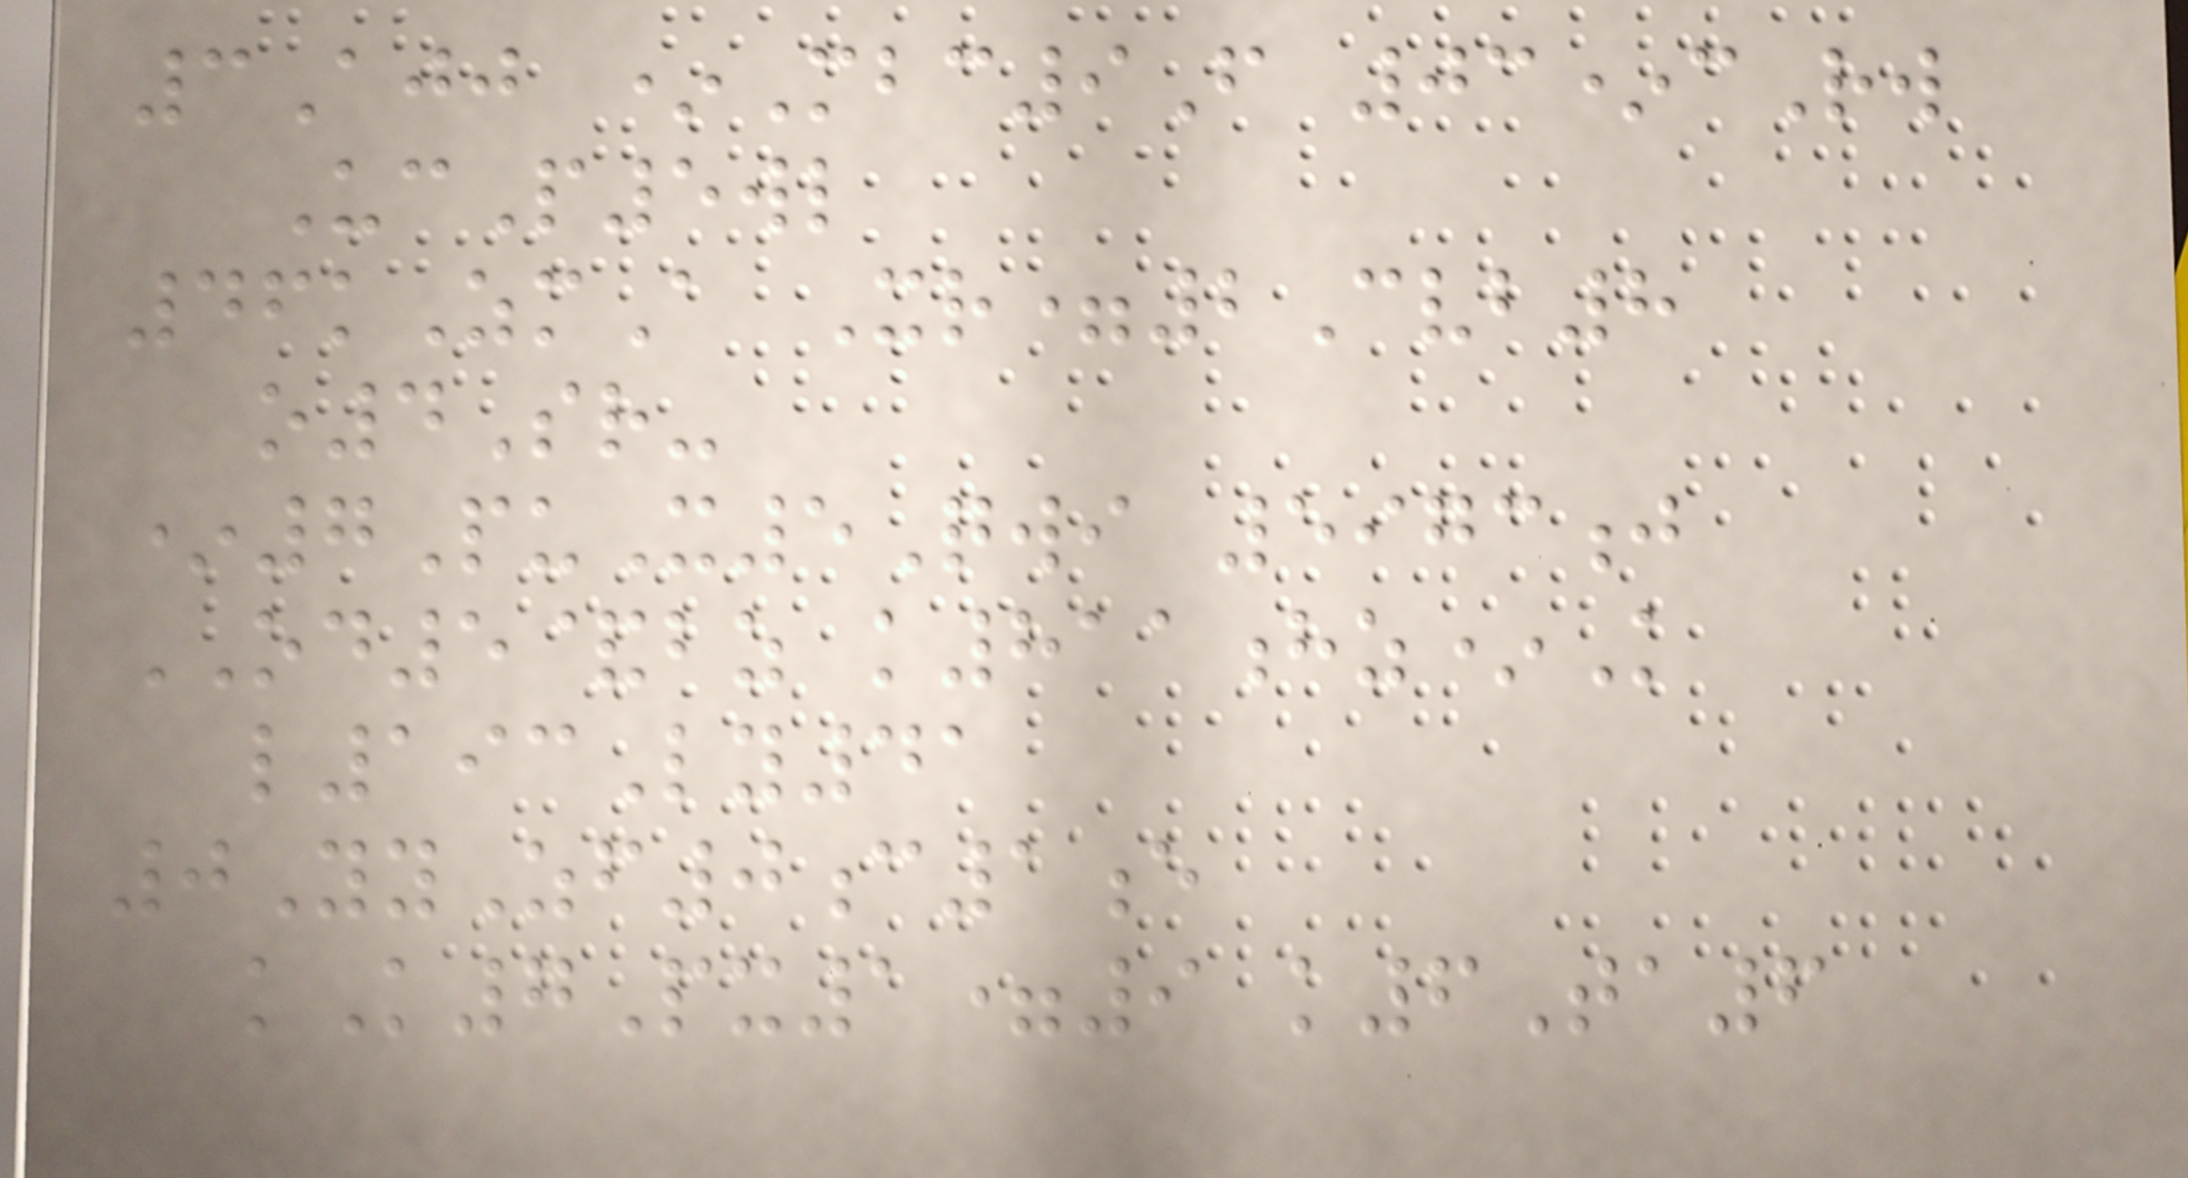3Ajj *Mbc9F 03*cRw
UcP5wl
46kZmA Xr=2Cvb8
o4Sr-
*7PuX5Qwi 5973j
OD5&bz k811hz*K
l193Ly41
0YyZf0c1e
kK7Px1=9 k6Ta6
